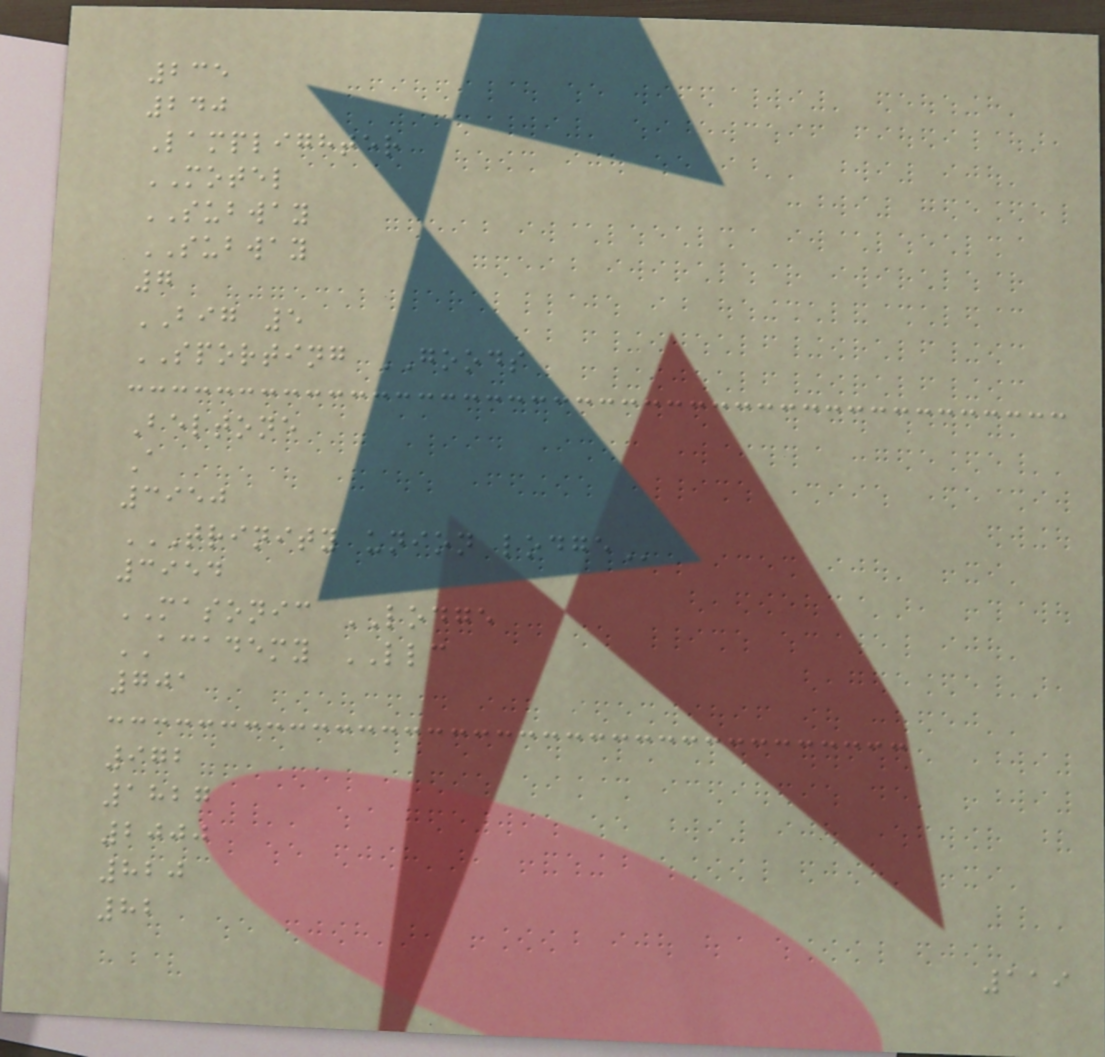235
240
Lamplighter
MOTEL
SUBWAY
SUBWAY
7
BIG 5
SPORTING GOODS
Beltone
A
3950
TRINITY UNION LODGE
3954
MASONIC LODGE
ACADEMY LLC
701
972
1827
2000
820
82
119
